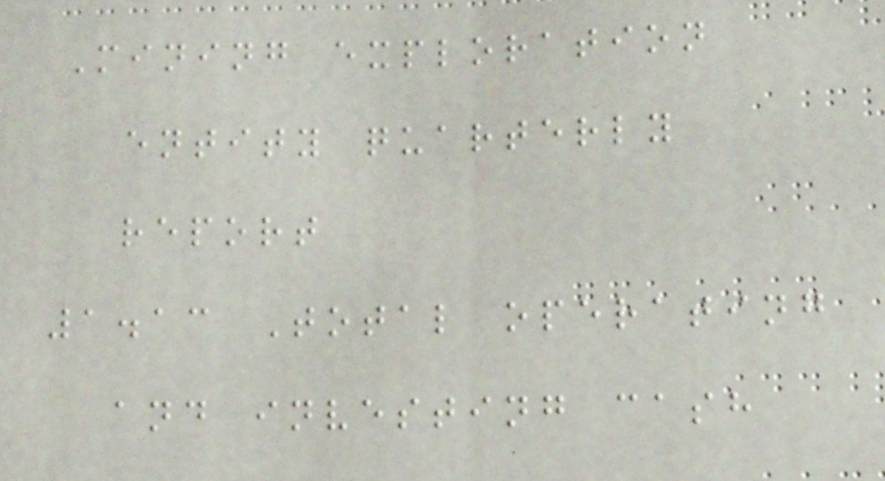Mining exploration
entity quarterly
report
1.13 Total operating
and investing cash
